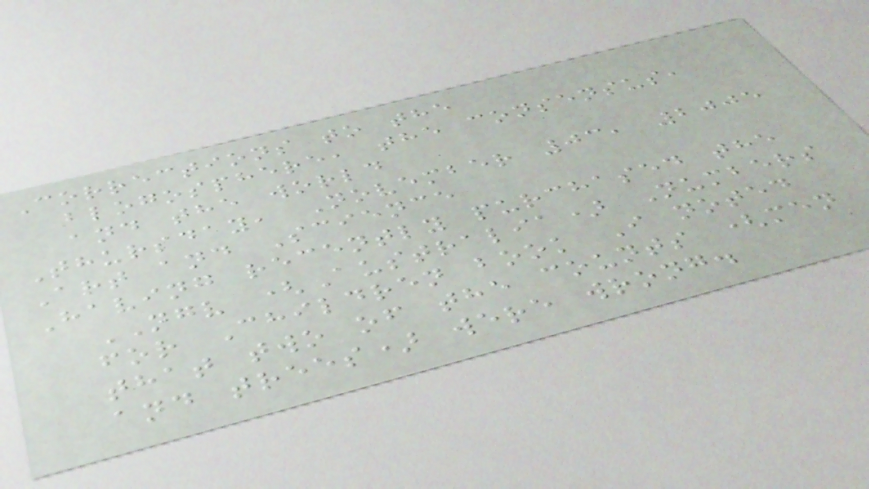Corrections to the
blogosphere, the consensus,
and the world
Thursday, November 03, 2005
Art and Science
Having recently purchased the
NGV (Australia) Numbers
for Children book I noted
that two of the counts (men
and trees) were wrong.
